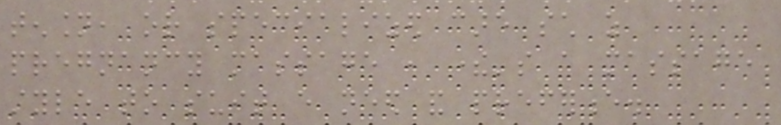tension, or specialized care such as
pregnancy massage , there's a massage
style to suit every need and preference.
